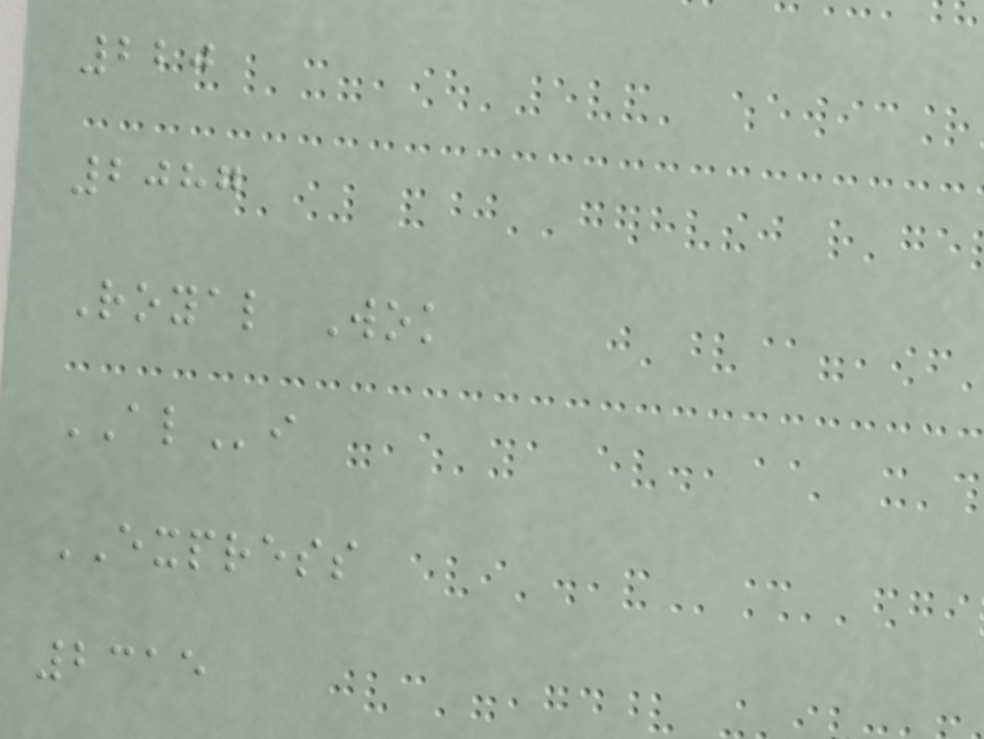220
2087
Royal Wok
ALi
EXPRESS
2315
